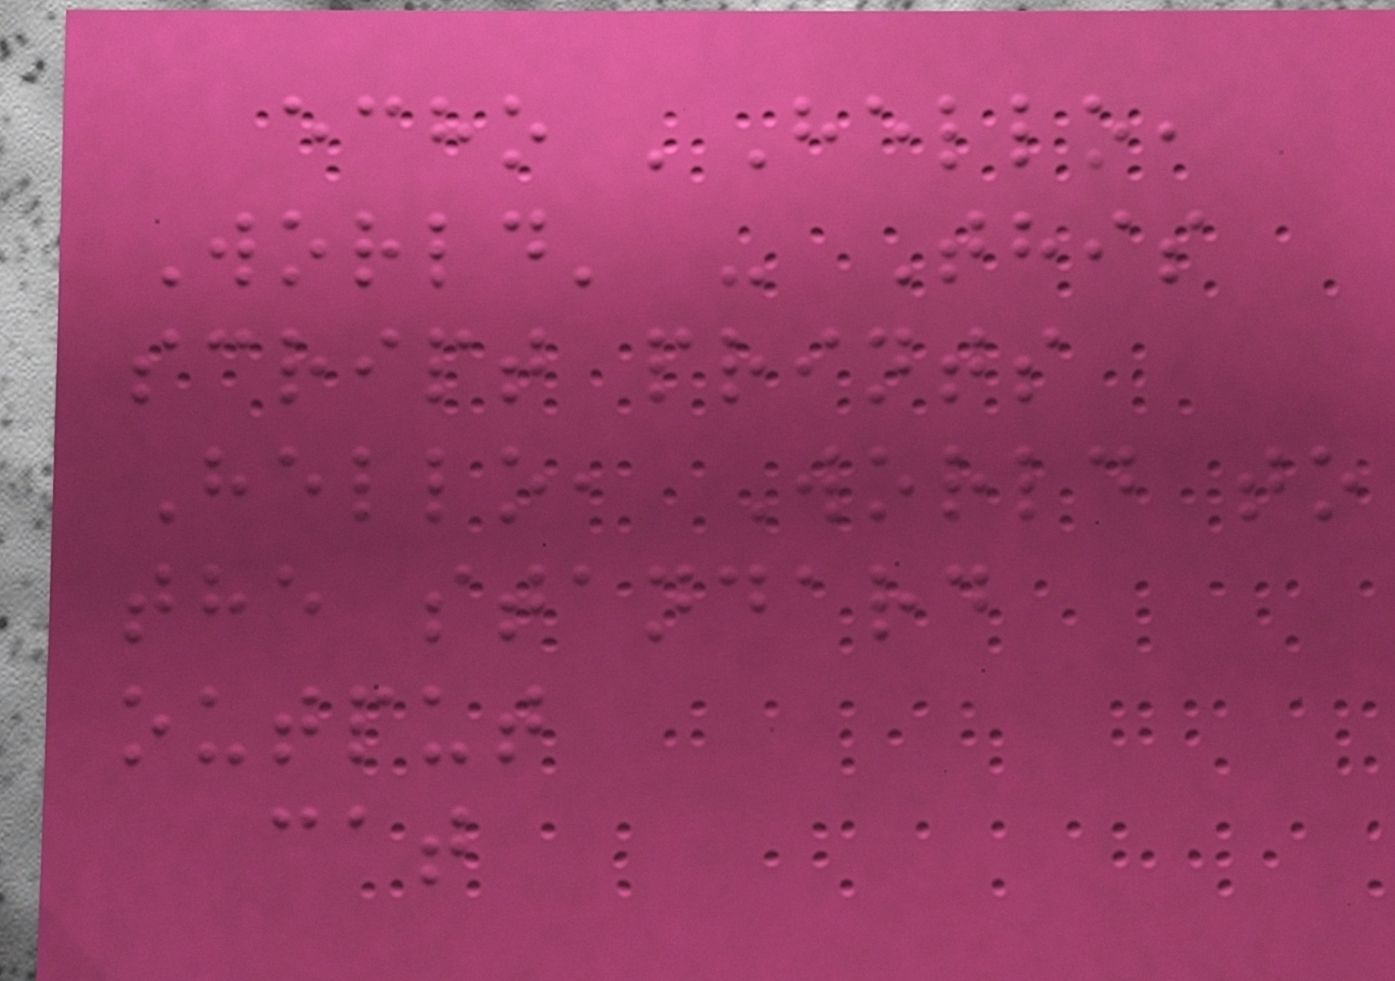echo 'Hello,
World' - This
script prints
Hello, World to
the standard
output
cat
